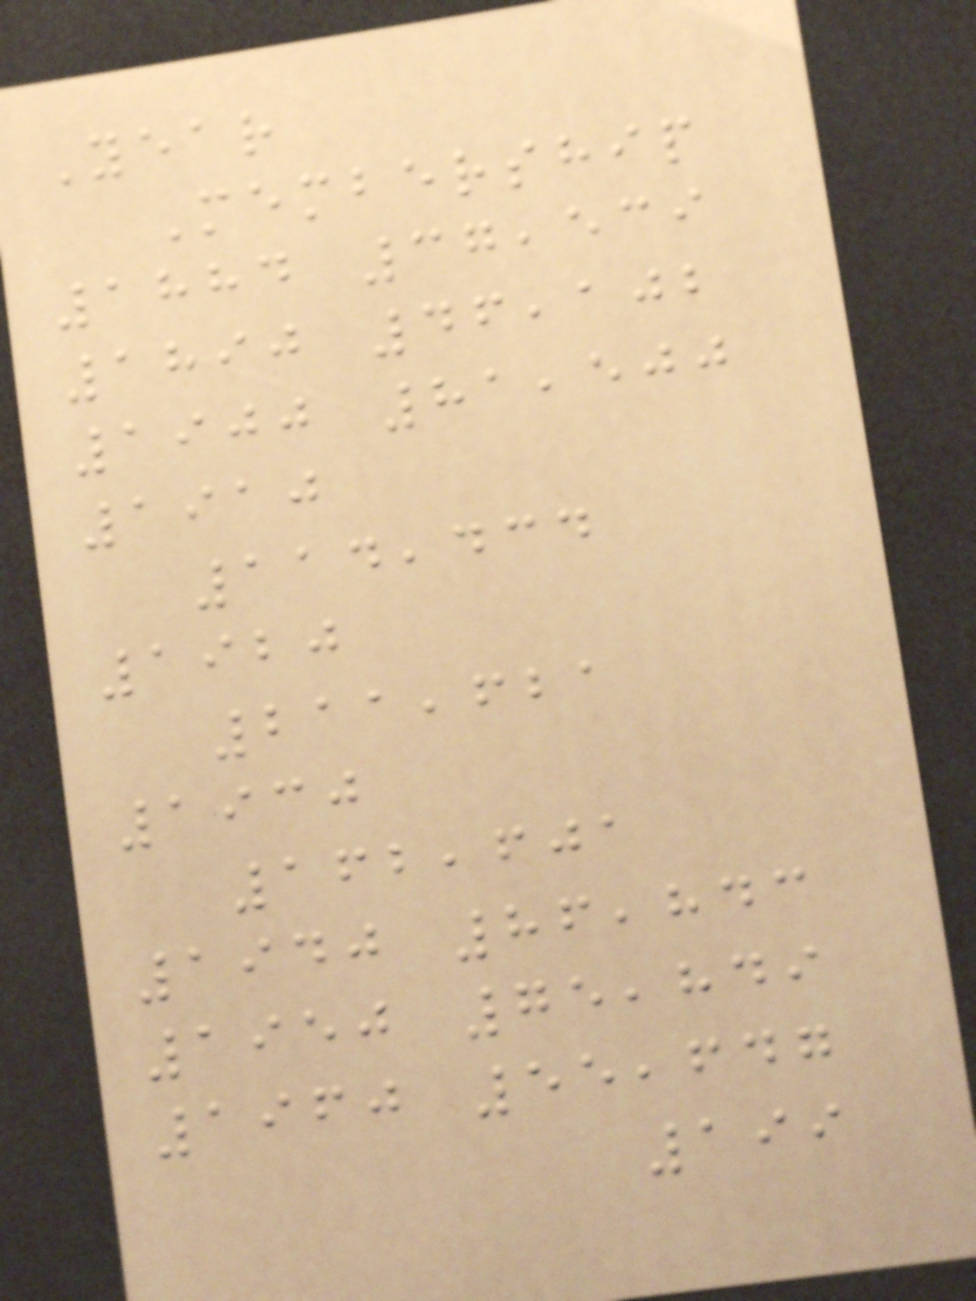Year
Membership
1884 37,539
1890 46,102
1900 81,500
1910
114,434
1920
211,621
1930
162,601
1940 86,843
1950 75,849
1960 55,647
199
